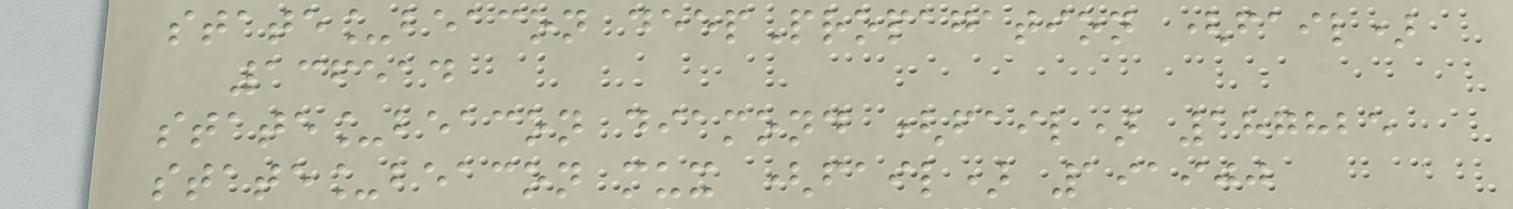state_beacon deepPropagation (fail)
136514
state_beacon diamond (fail) 187825
state_beacon mux (fail) 191900
